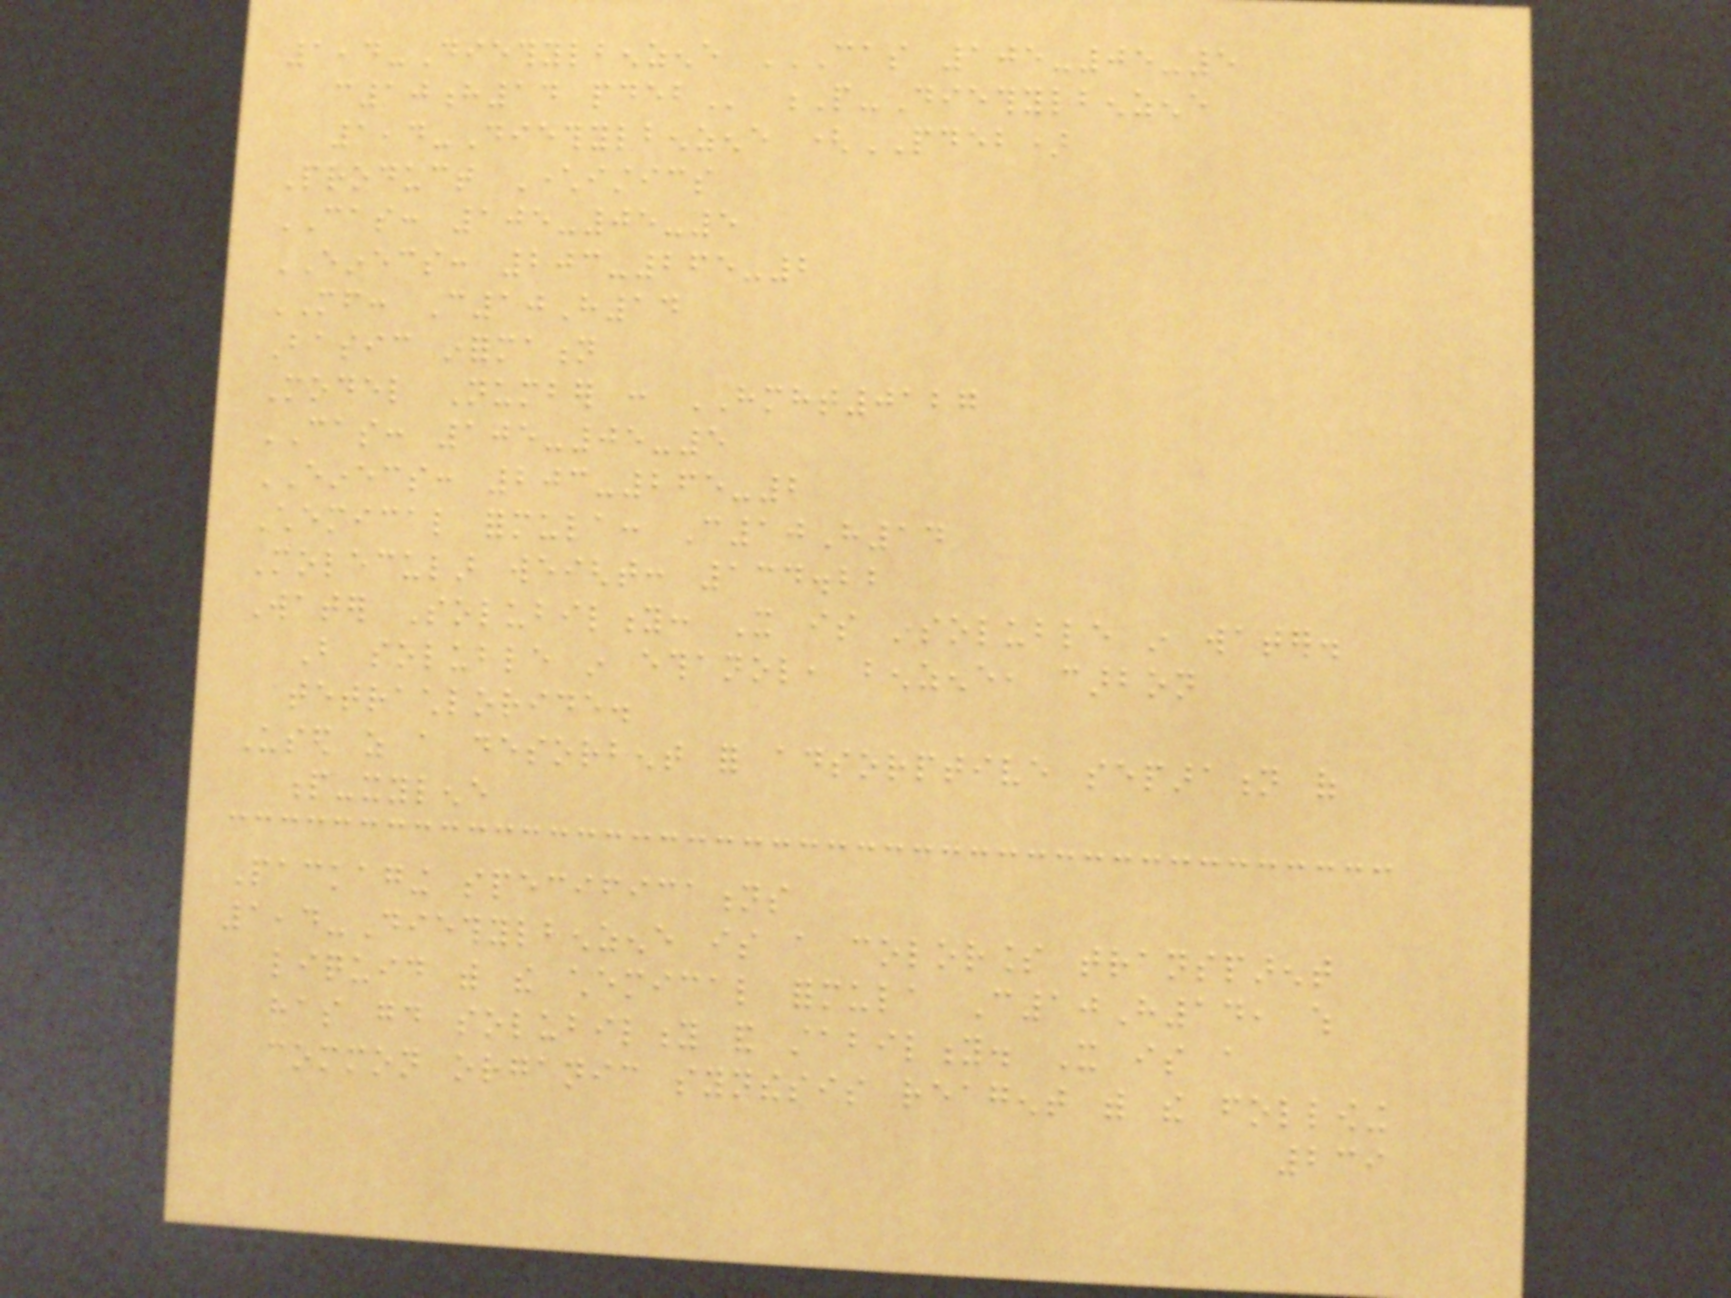1,4-Diethylbenzene CAS 105-05-5
C10H14 PDEB P-Diethylbenzene
1,4-Diethylbenzene (PDEB)
Product Characteristics
CAS: 105-05-5
EINECS: 203-265-2
MF: C10H14
Basic information
Model Number : HMHT0127
CAS: 105-05-5
EINECS: 203-265-2
Chemical formula: C10H14
Molecular weight: 134.22
Water Solubility: It is insoluble in water.
But soluble in ethanol, benzene, carbon
tetrachloride.
Used as a desorbent for adsorptive separation of
p-xylene
Packaging specifications
1,4-Diethylbenzene is a colorless transparent
liquid with the chemical formula C10H14, which
has good solubility and stability. It is a
common organic synthesis reagent with the following
239
